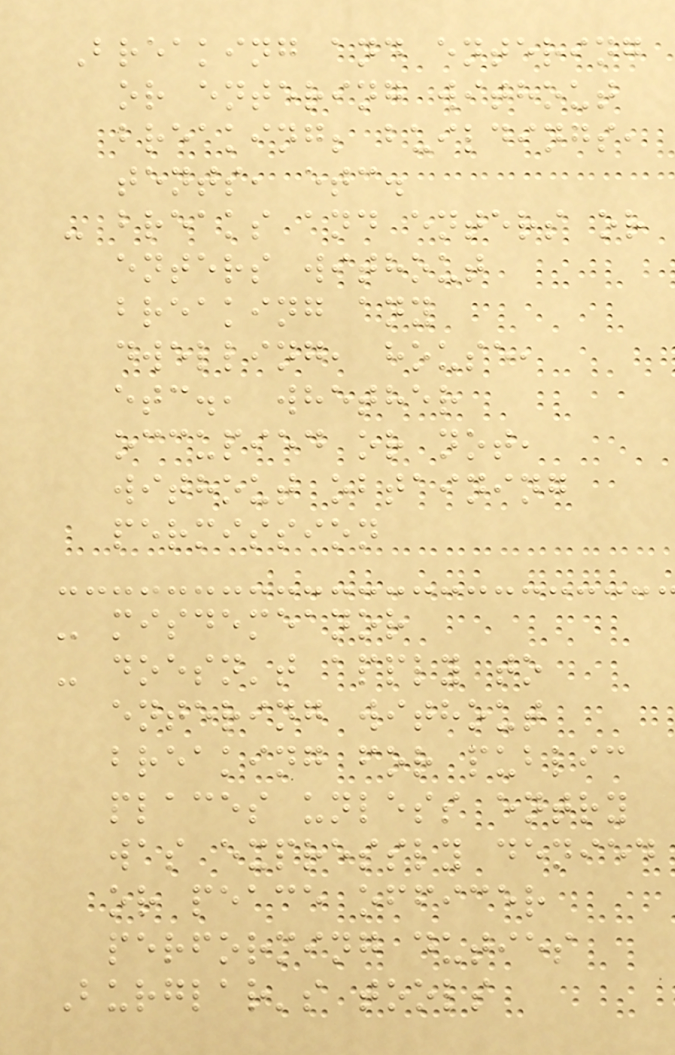Breaking and entering
or entering without
breaking; buildings,
tents, etc.
- breaks and enters or
enters without
breaking any
dwelling, house,
etc., whether
occupied or not,
without obtaining
permission
- misdemeanor
- doesn't apply to
entering without
breaking for public
places unless entry
was expressly denied
or peace officer
performing duties
Burglar's tools
